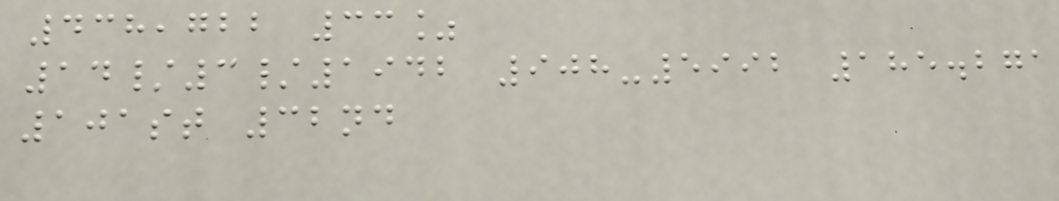438,722 33%
14/3/1942 908-5992 185.271
101st 32nd
